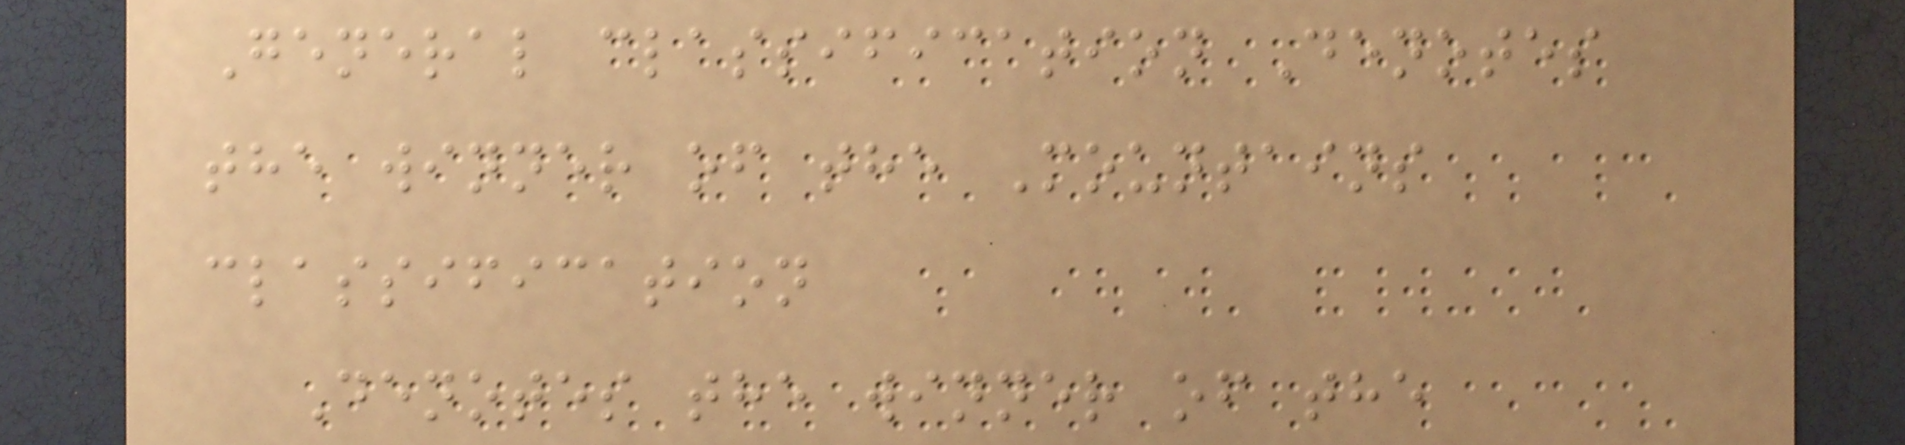General classification Denotes
the winner of the Mountains
classification
Denotes the winner of the
